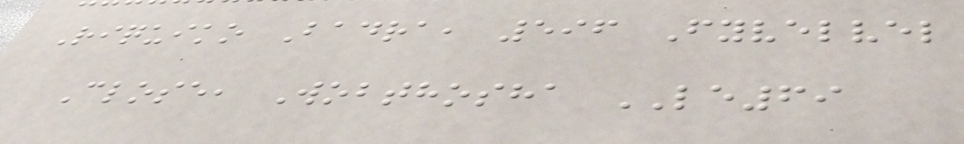Riquiko Badra, 596 Fyvelvel
Close, Wobthosha LE69
